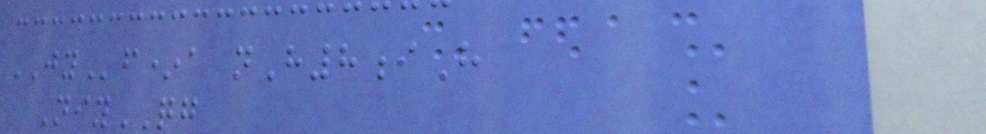JYf*a nH8iH
NiyQG
